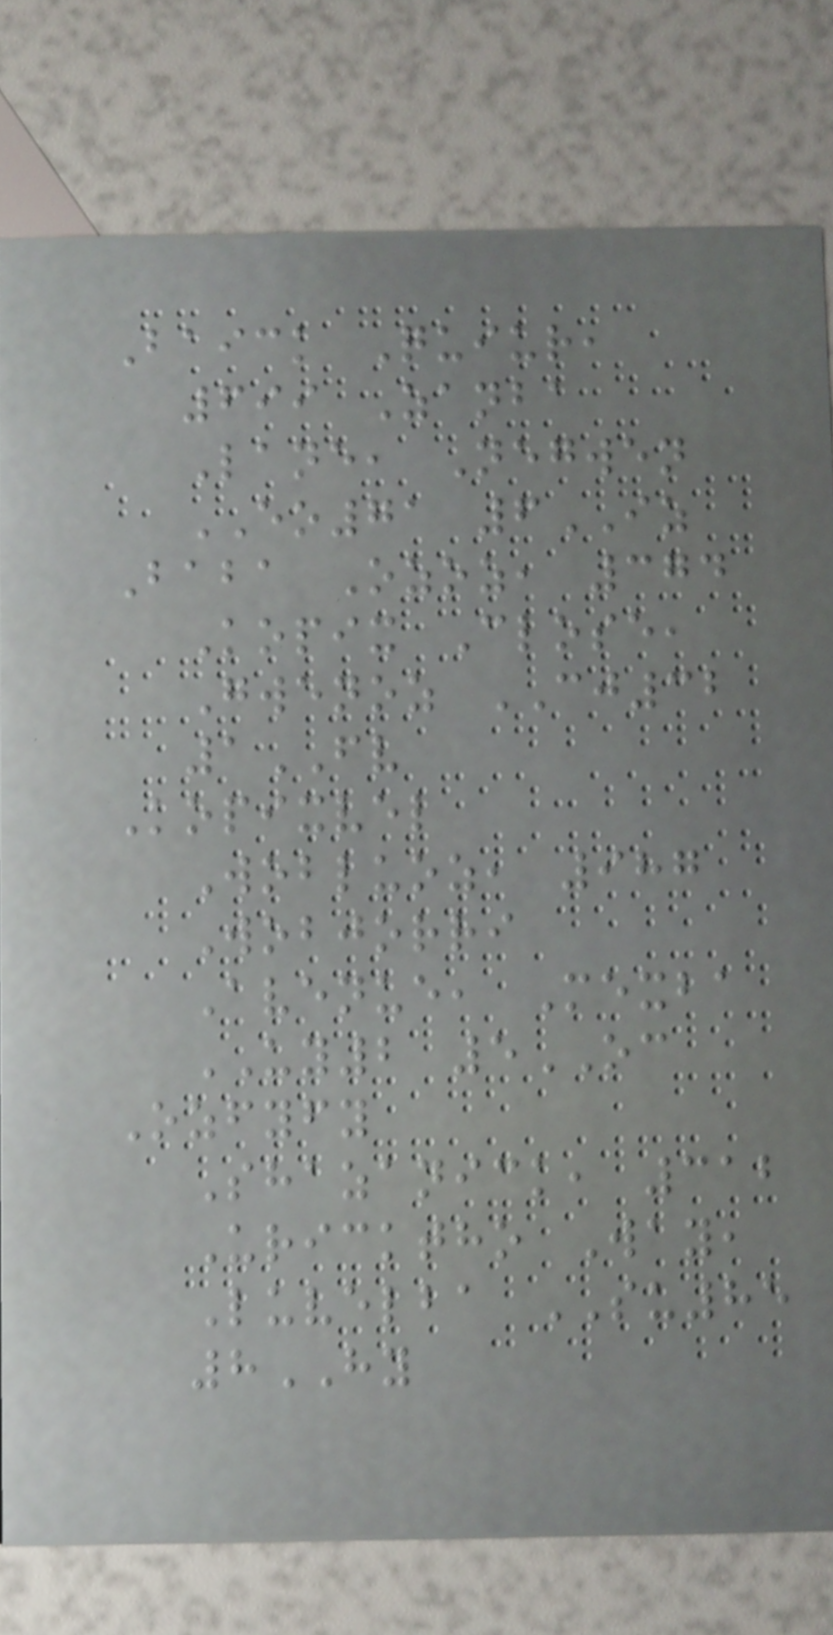Baick Quiur,
699 Zanba
Lane, Negwen
EO71 6IZ
Baba Ozoz, 374
Kopix Close,
Gwenoz CJ32
1FV
Kopixvel
Wobluoz, 987
Wobjorri
Avenue, Mexba
UY2 5OC
Ozfyfy
Shazanick, 312
Uricktho Way,
Luvelba SU85
8HY
